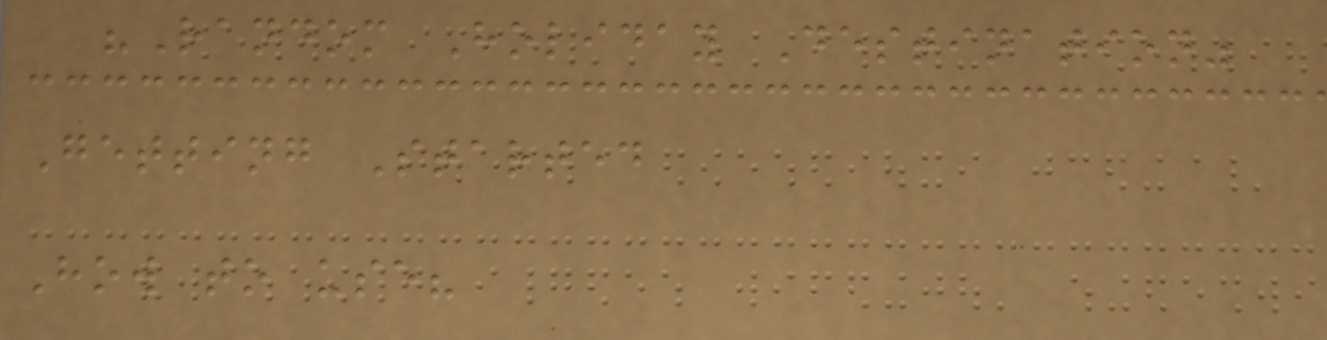"Random Holiday Destination"
Getting Started
How to use?
